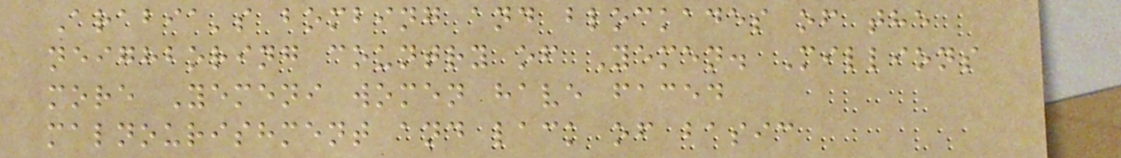Arabia's bombing and blockades of the
neighboring country of Yemen. Millions
more Yemeni women have faced
malnourishment and lack of basic
